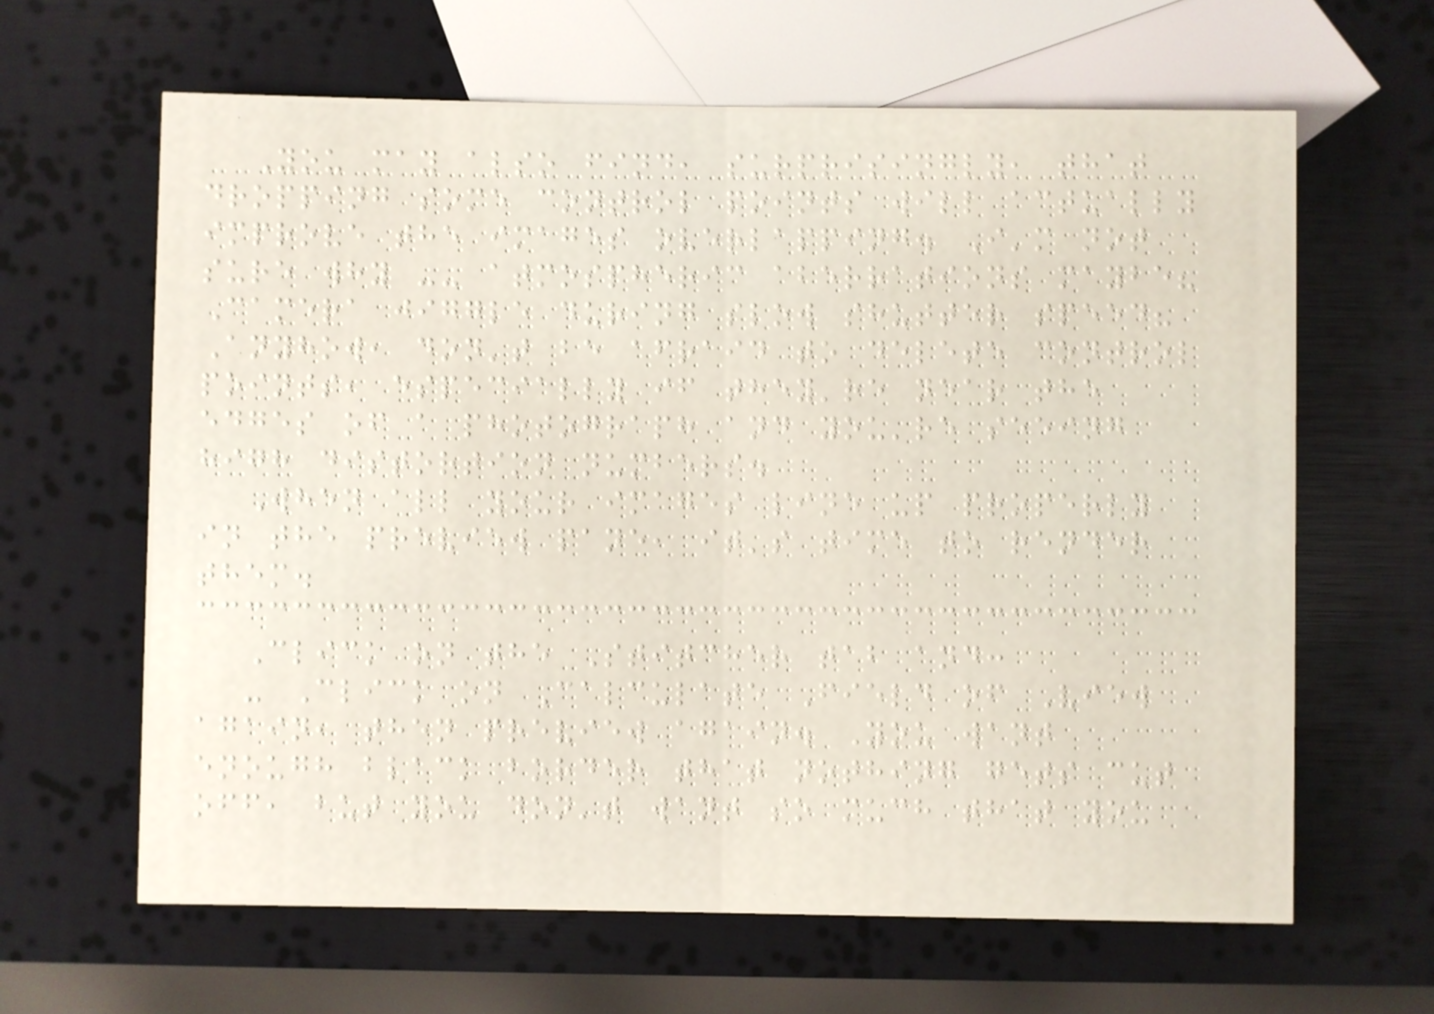You may also find, surprisingly, that
dropping some control points will actually
improve the images overlapping. I'm not
sure why -- atmospheric aberrations maybe?
Camera jiggle during slow shutter speed?
Anyhow, don't be afraid to delete control
points, especially if they're near the
edges of a photograph and you're seeing
high distortion numbers.
When all your images line up properly
in the preview pane, it's time to render
them.
Click on the Stitcher tab and:
- Click on Calculate Field of View
again, then preview again. You want
enough black border that nothing gets cut
off, but you don't want so much that you
